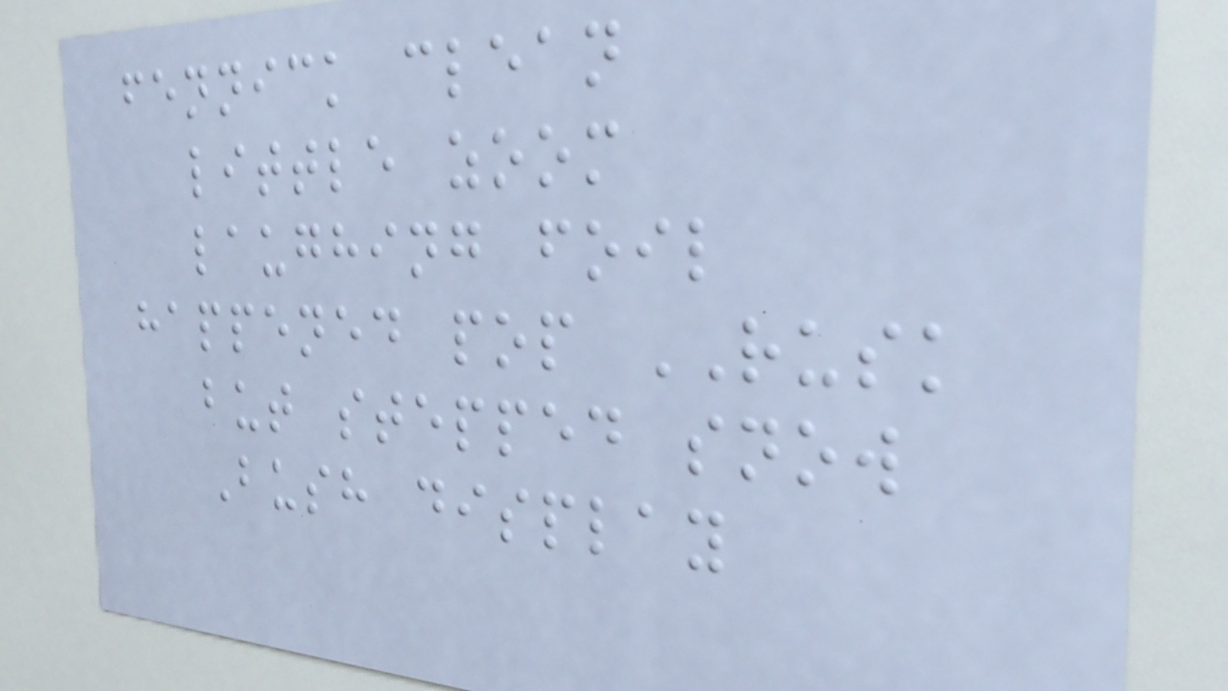fennick clean
little zoom
laughing foil
happened pop RUSK
but stepped snow
Bush display
